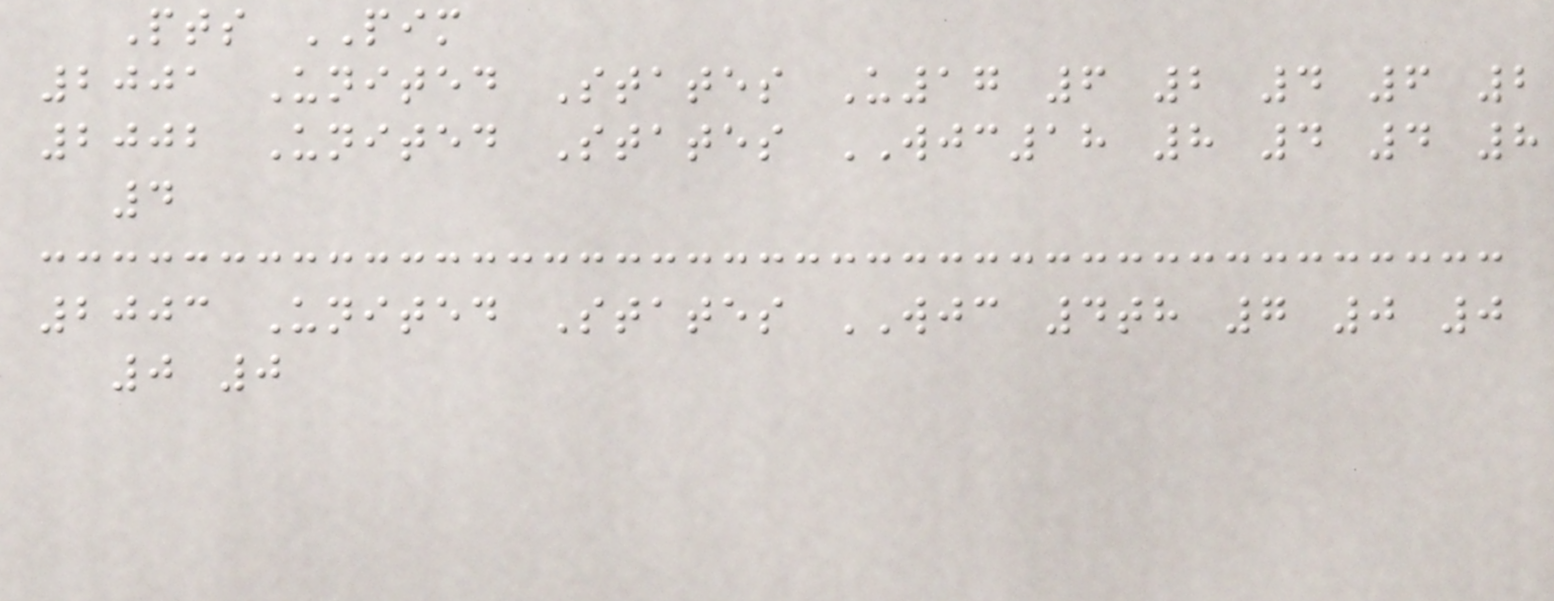Pts PIM
2001 United States U17 6 2 4 6 2
2002 United States WJC18 8 4 4 8
4
2003 United States WJC 4th 7 0 0
0 0
